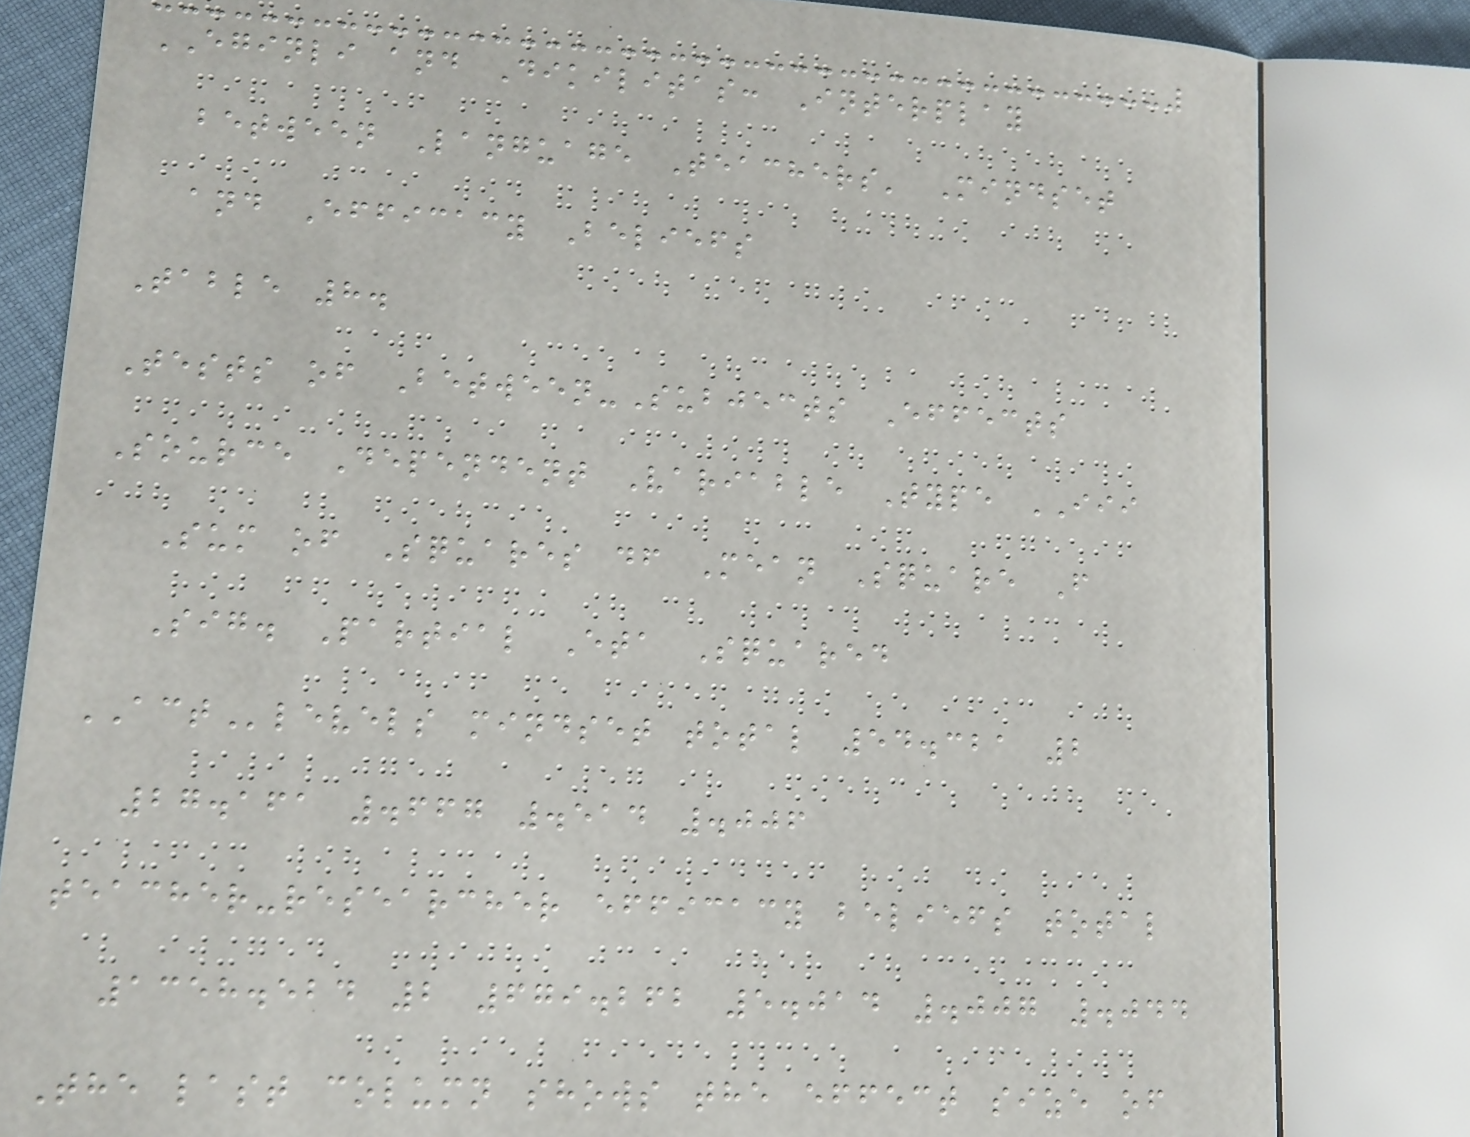EGINLI and Dikilitas: Interplay
between Language Teachers' Mindset
and Efficacy Beliefs
Table 8.
Tests of Between-Subjects Effects
Source Dependent Variable Type III
Sum of Squares df Mean Square F
Sig. Partial Eta Squared
ACTlevels mindset total 54.321 2
27.161 .667 .514 .006
teacher-researcher efficacy beliefs total
1358.524 2 679.262 5.014 .007 .044
The last column shows the effect size of
